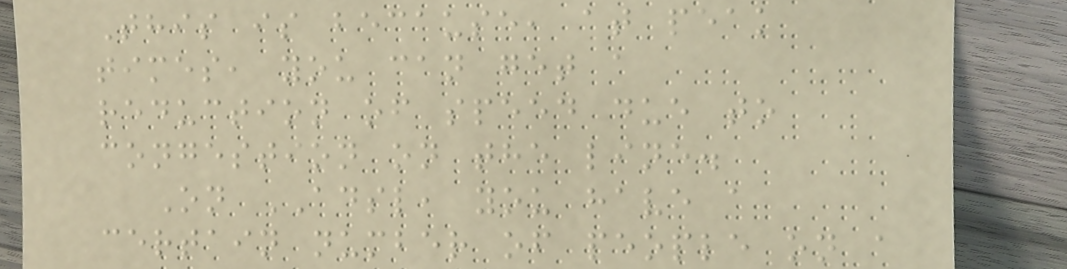This is because, at peak
times, you can get a
reduction of speed due to
congestion on the line.
On ADSL, you have a
certain number of people on a
